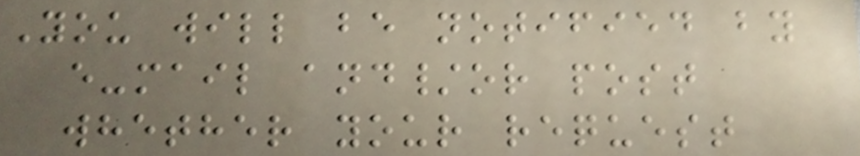You will be notified by
e-mail and/or post
whether your request
